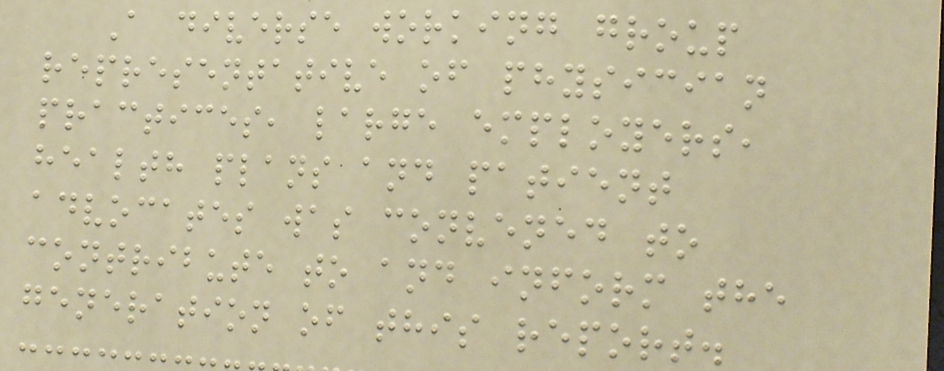A diverse working group
representative of physician
practices, large employers,
health plans and patient
advocates was convened to
contribute to and inform the
generation of this report.
